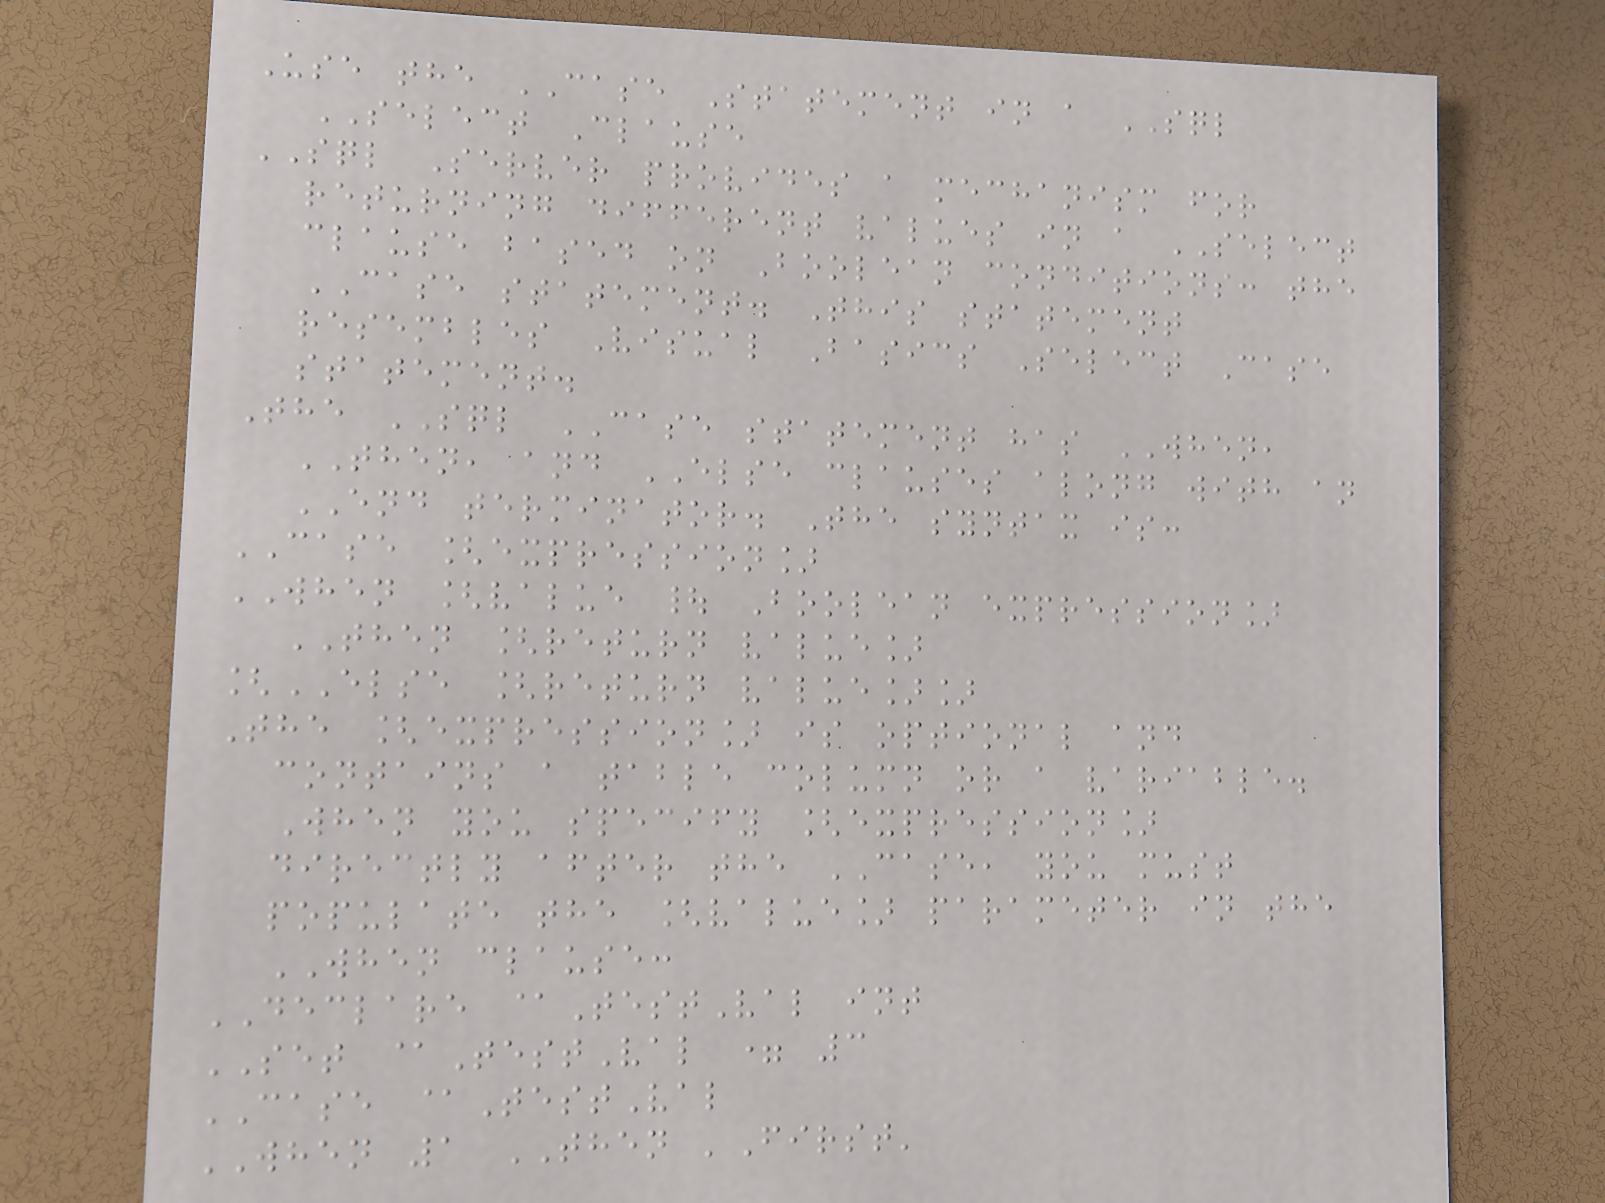Use the CASE Statement in a SQL
SELECT Clause
SQL Server provides a mechanism for
returning different values in a SELECT
clause based on Boolean conditions: the
CASE statement. This statement
resembles Visual Basics Select Case
statement.
The SQL CASE statement has WHEN,
THEN, and ELSE clauses along with an
END terminator. The syntax is:
CASE [expression]
WHEN [value | Boolean expression]
THEN [return value]
[ELSE [return value]]
The [expression] is optional and
contains a table column or a variable.
When you specify [expression]
directly after the CASE, you must
populate the [value] parameter in the
WHEN clause:
DECLARE @TestVal int
SET @TestVal = 3
CASE @TestVal
WHEN 1 THEN 'First'
